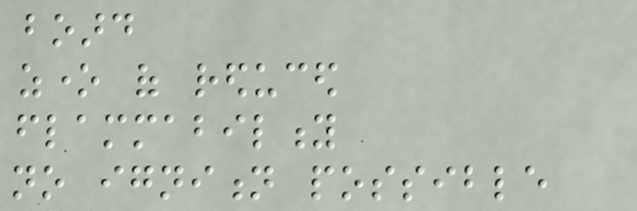board
zone of reduced
flammability
no ignition possible
